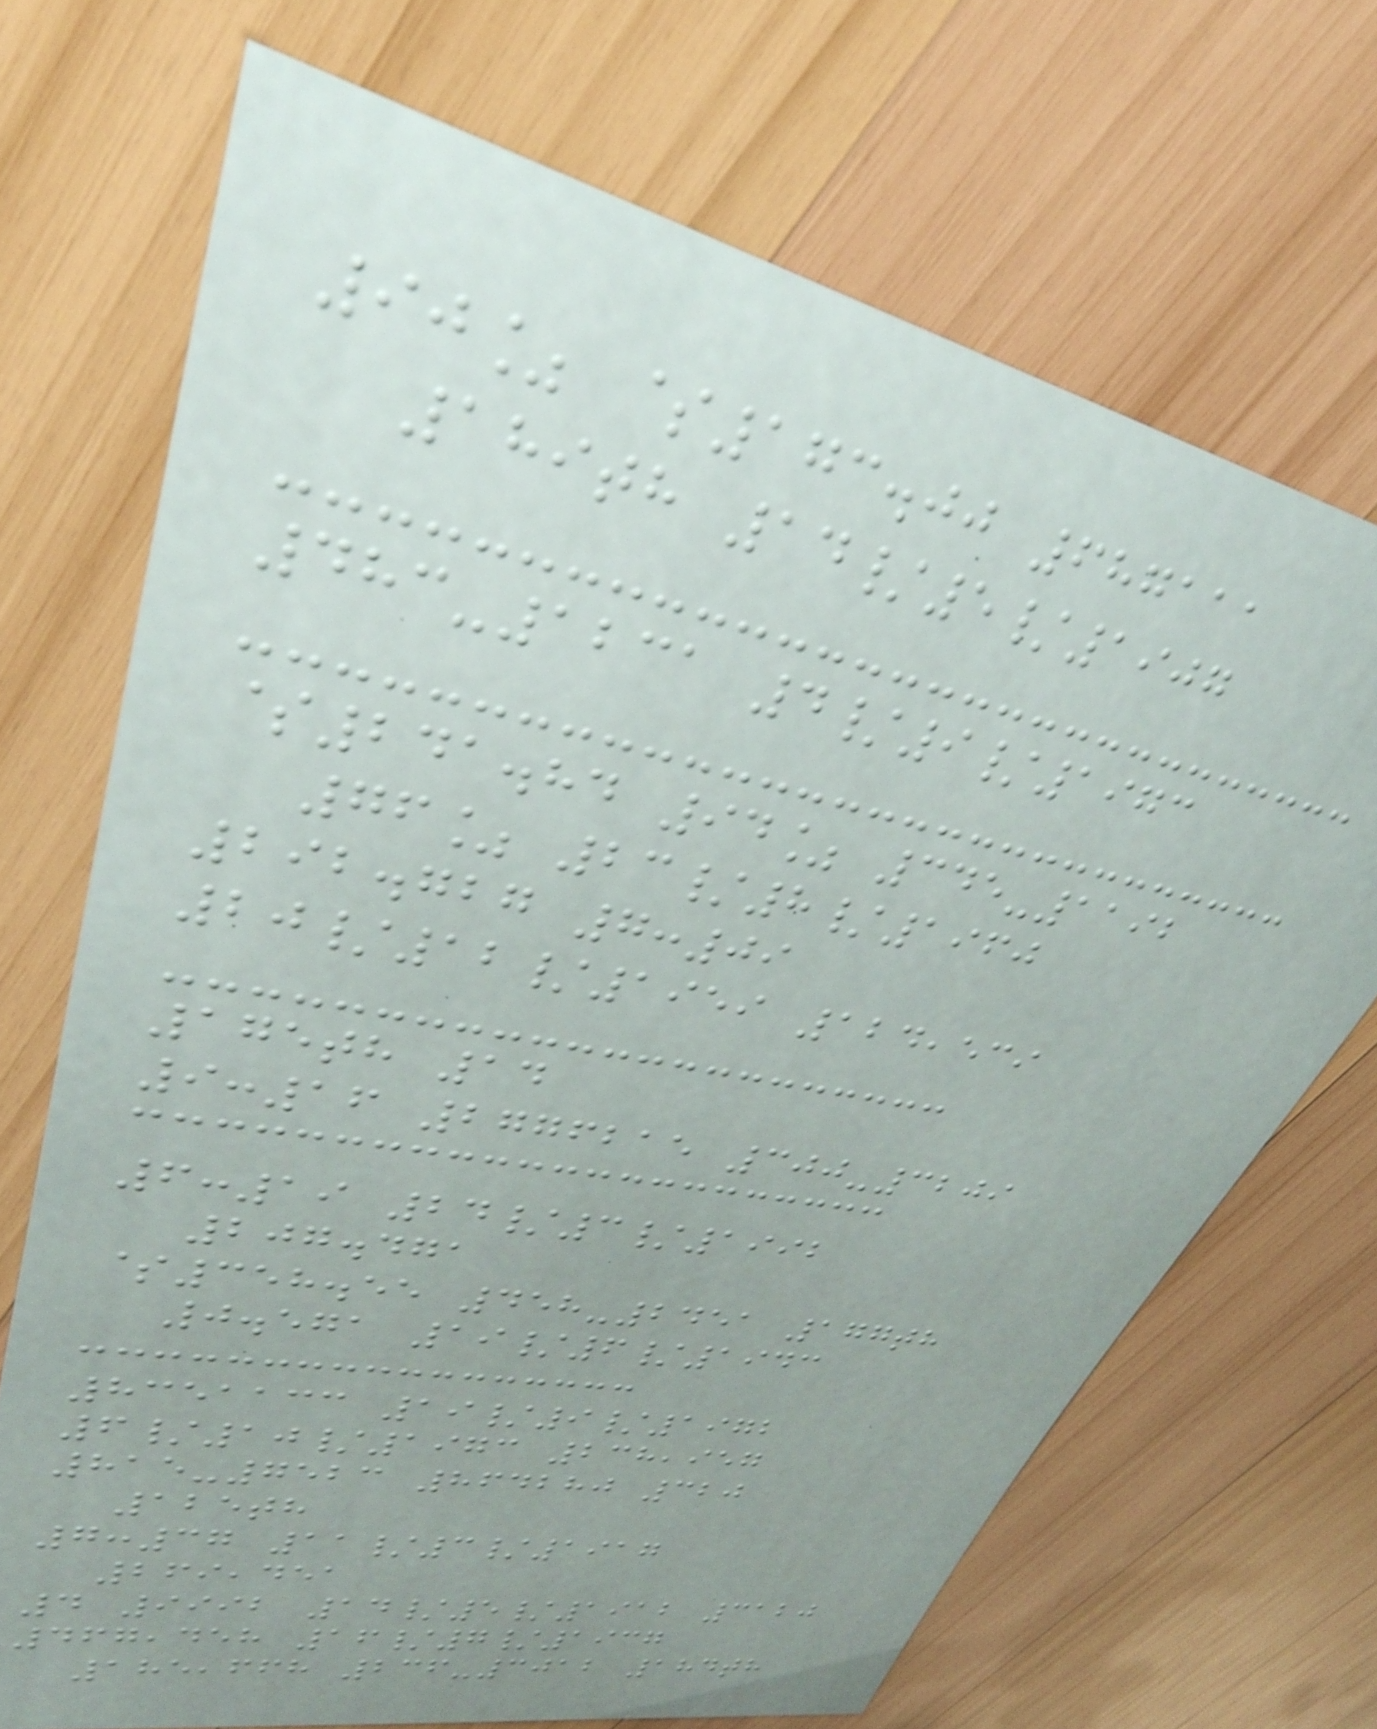90% $173.00 687111
189th 14/5/1907
483-1231 4/9/1973
$241.84 94% 345-1192
76% 23/8/1960
292.727 7:09
20/12/1959 124,539
175th 14
9:16 2776215 300-3209
6:19 24/3/1992
207.471
$358.55 458-2451 177th
0.571 19/6/1943
8351133 19/9/1972
6/10/1973 238,957
815-7523 864280 320
125th
7:37 11/3/1917
269,451
4 9992 14/5/1912 3120
467,458 16/7/1937
185,668 236-3012 184th
